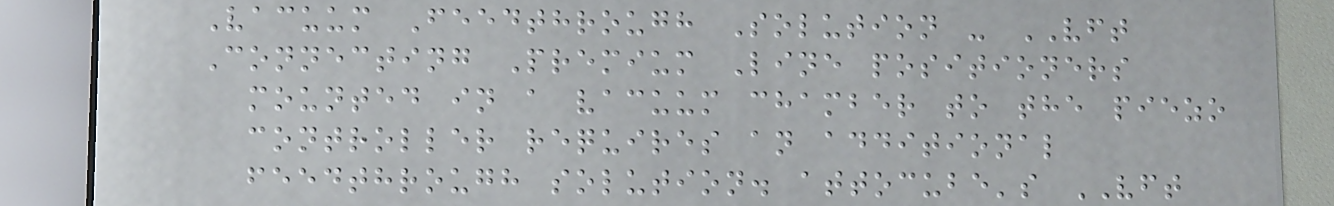Vacuum Feedthrough Solution - VFT
Connecting Premium Line positioners
mounted in a vacuum chamber to the piezo
controller requires an additional
feedthrough solution. attocube's VFT
